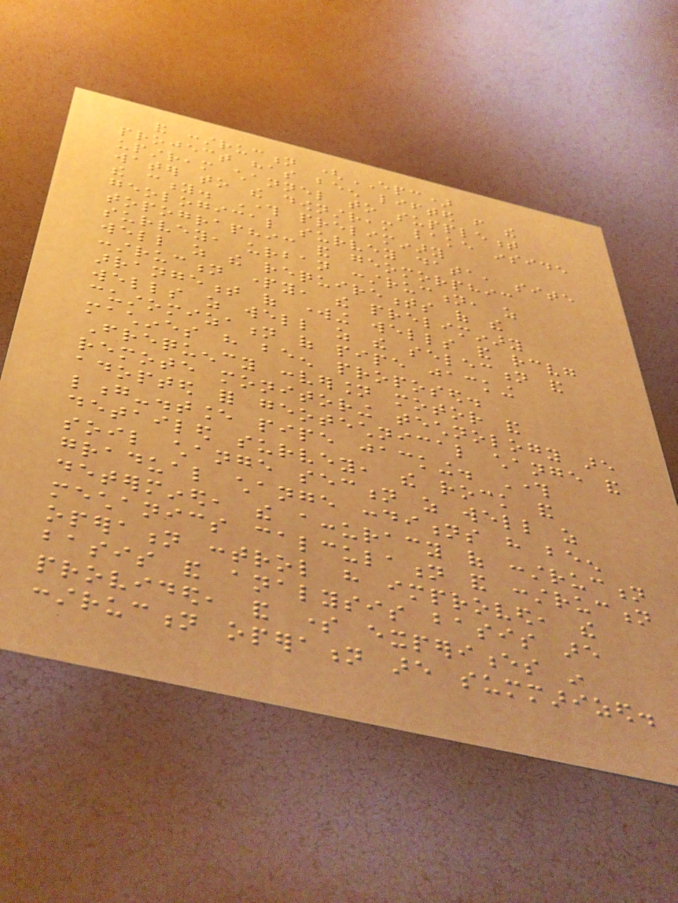and construction (EPC)
project has been lifted from the
upstream channel to supplement
water to the downstream lake inside
the city. Through preliminary
geological survey data, site
topographic and geomorphic
survey, urban construction, as
well as the requirements of the
construction party, the preliminary
arrangement of working wells and receiving
wells as well as the selection and
customization of pipe jacking
machines have been proposed.
Frequency conversion motor and
remote monitoring technology are
adopted for geotechnical change and
long-distance pipe jacking. Through
detailed survey, the rock and
soil change section as well as
gradual change conditions have been
determined, the accuracy of construction
mechanics calculation and construction
operation control have improved, the
basis and analysis basis are
provided, and some experiences in
construction operation are summarized.
